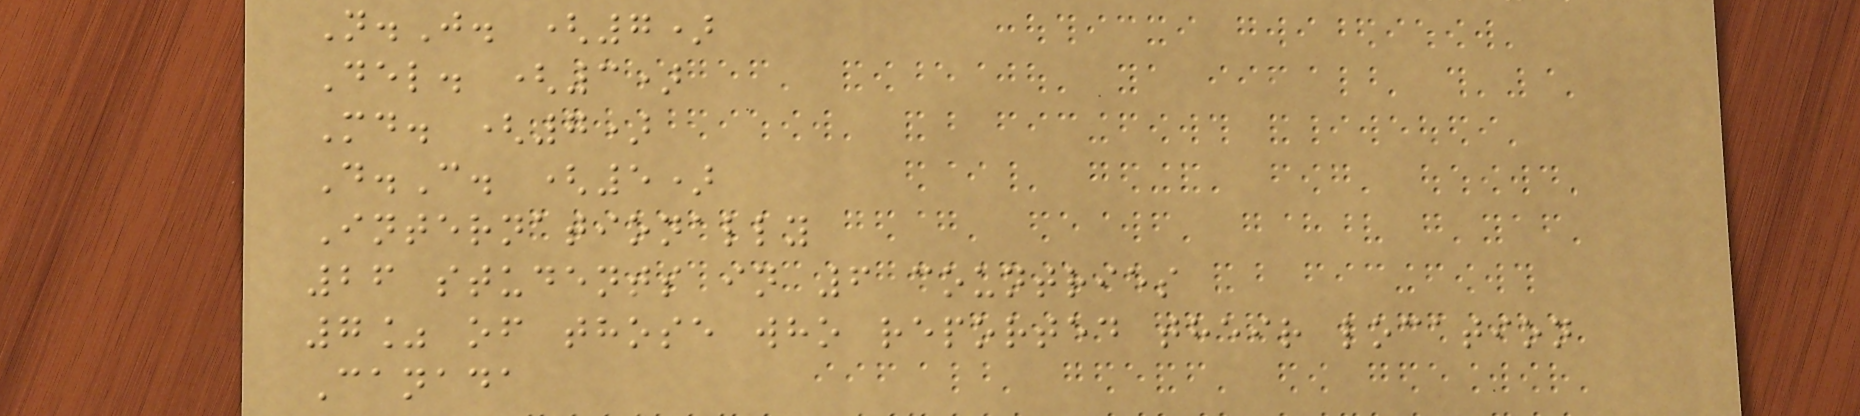N.J. (7)
Del. (3)
Md. (7)
D.C. (5)
Internationally
26 students in 6 countries
7% of those who reported their location
Canada
